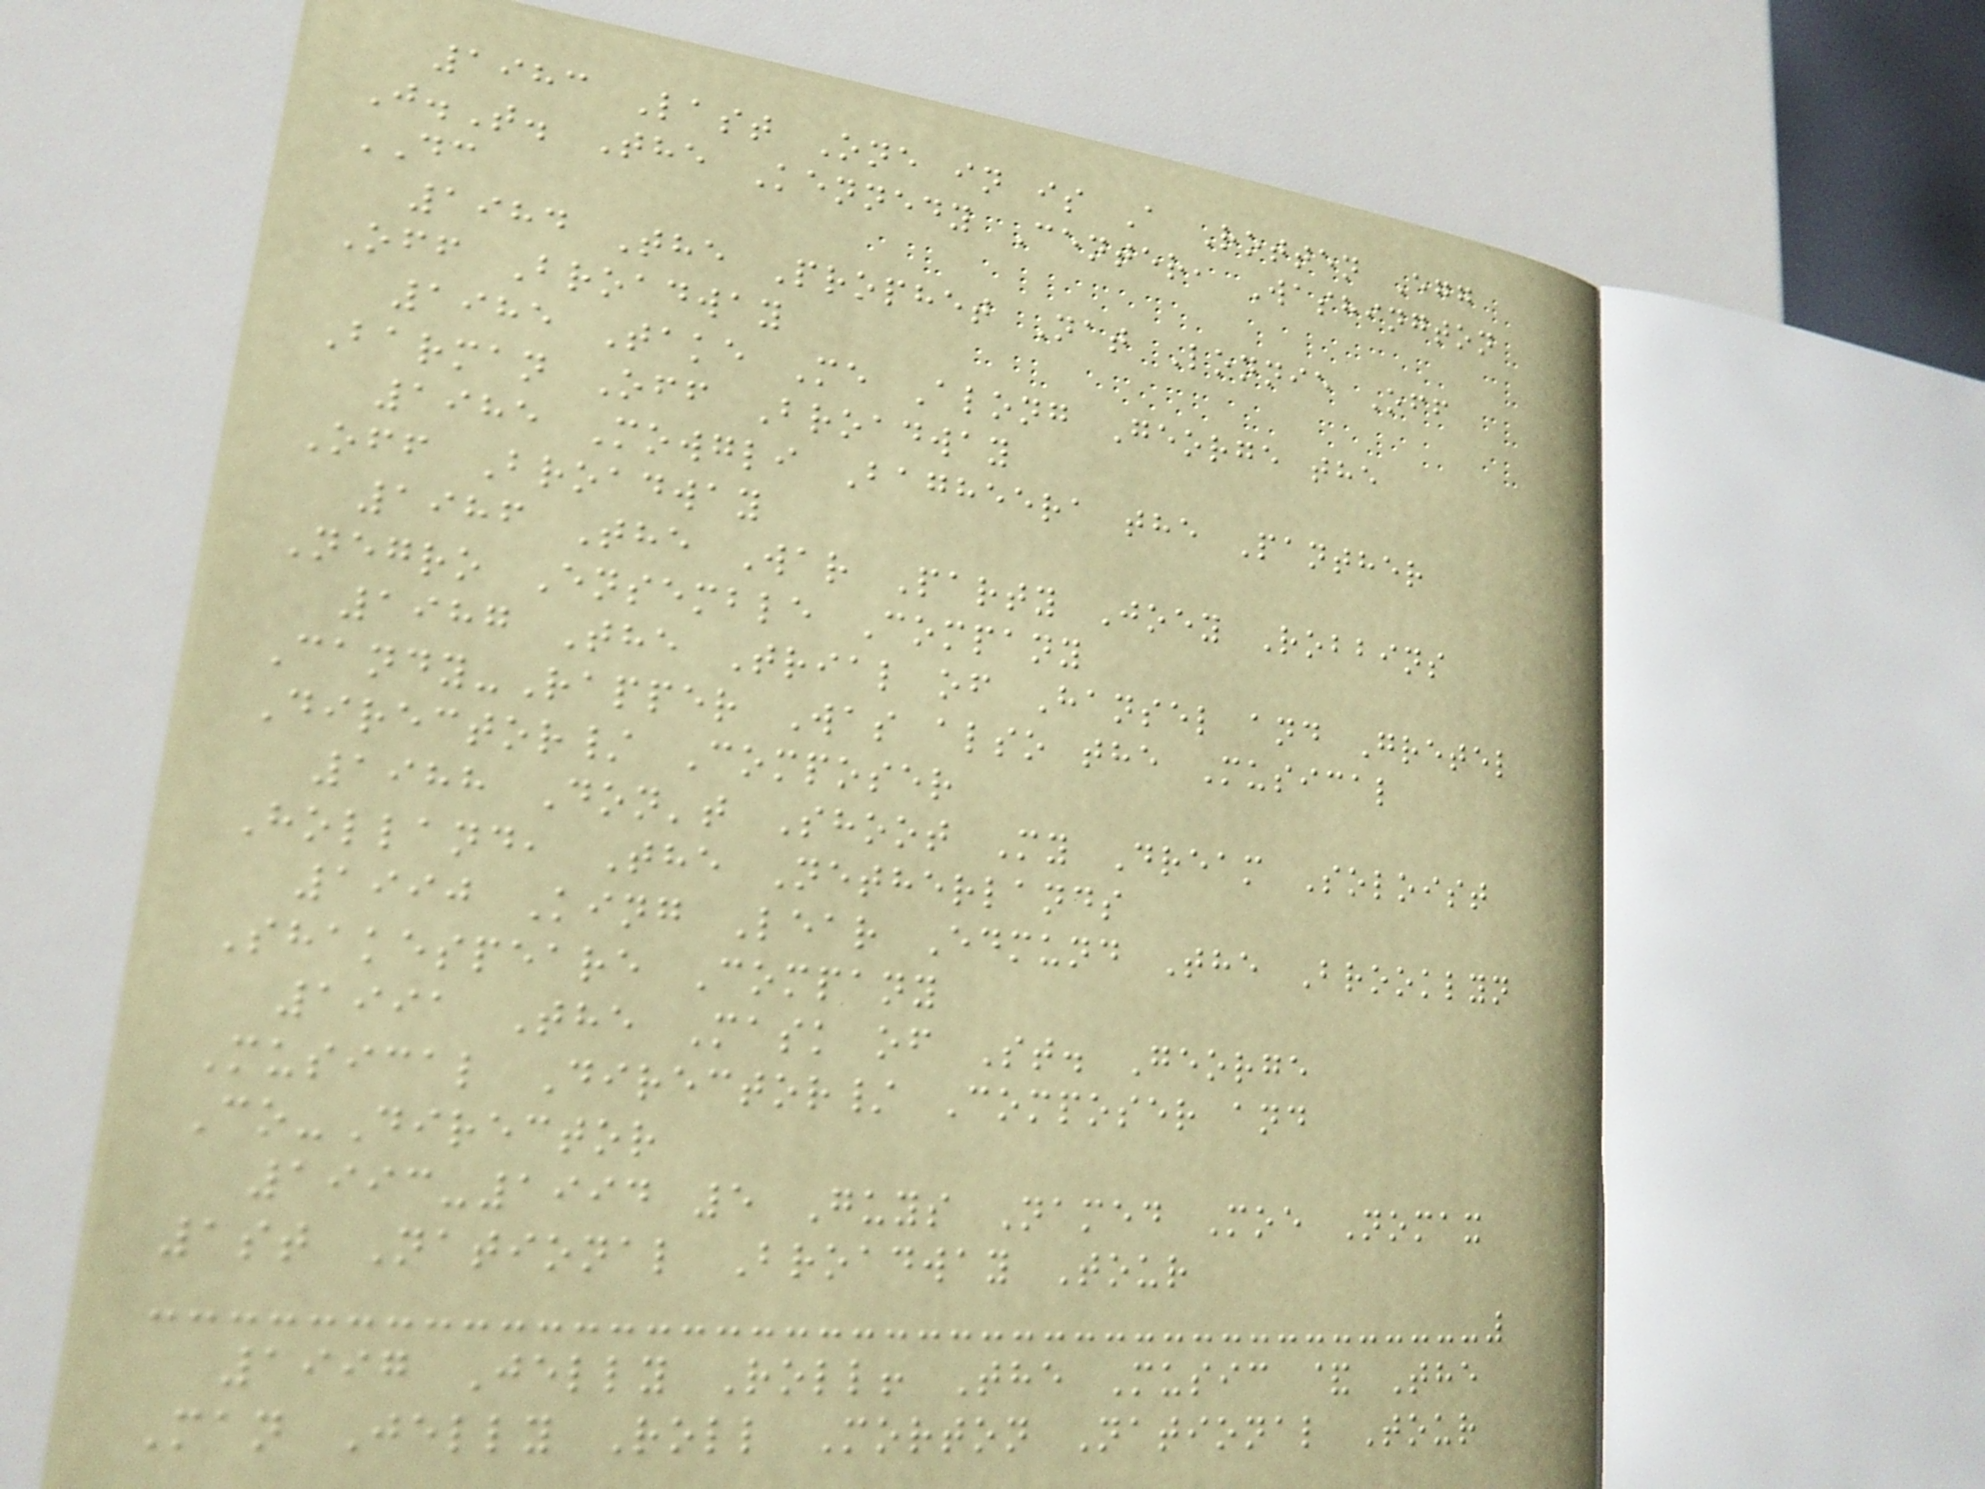1983 Last One in is A Rotten Egg
J.T. The Kennedy Center, Washington
DC
1984 The Prophet Nat Lonnie Off
Off Broadway
1985 Take Me Along George the
Barman Off Broadway
1985 Mowgli Bagheera the Panther
Off Broadway
1986 The War Party Joey Robbins
Negro Ensemble Company
1987 The Trial of Hansel and Gretel
Candy-Rapper Was also the Musical
Director/ Composer
1988 Don't Shoot My Dream Soloist
Holland, The Netherlands
1990 King Lear Edmund The Brooklyn
Shakespeare Company
1991 The Mask of St. George
Musical Director/ Composer and
Co-Director
1993-1994 5 Guys Named Moe Nomax
1st National Broadway Tour
1997 Jelly Roll! The Music & The
Man Jelly Roll Morton National Tour
